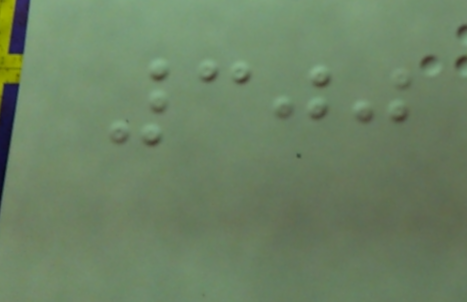300
